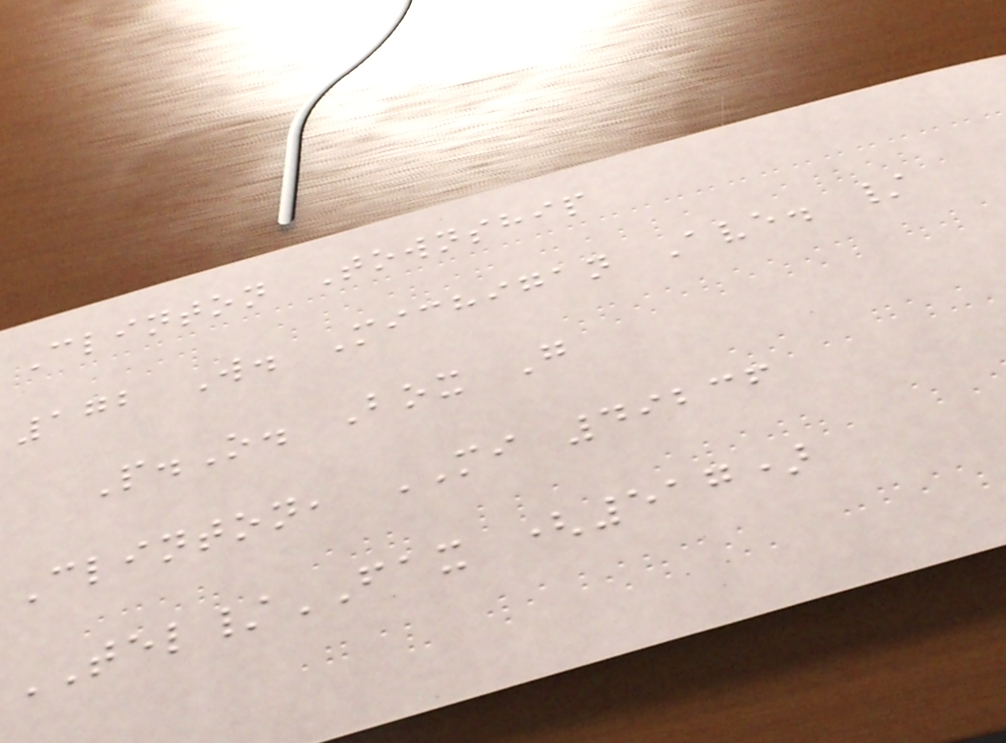Clinton Township
172 W. Michigan Ave. /
P.O. Box G
Clinton, MI 49236
TEL/FAX (517)
